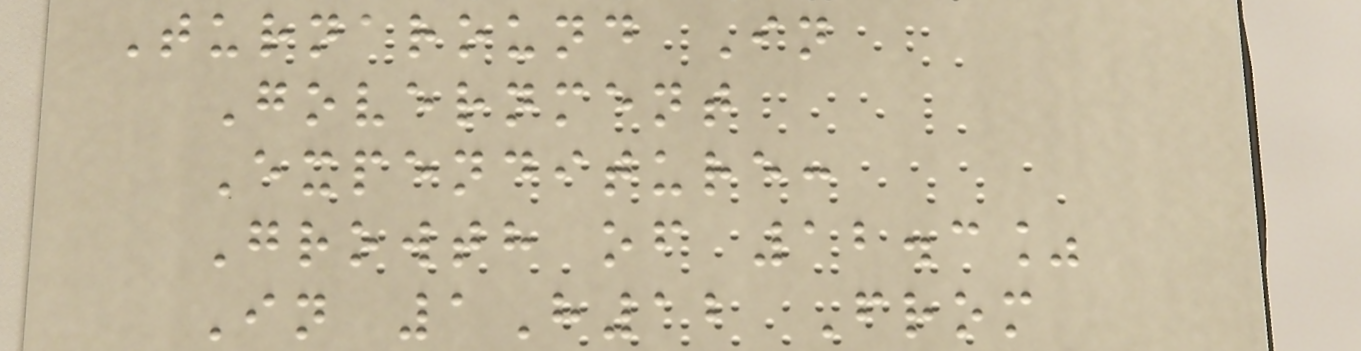Turnaround In
Government
Expenditure:
Growth of 12.3%
In 1H12 From
